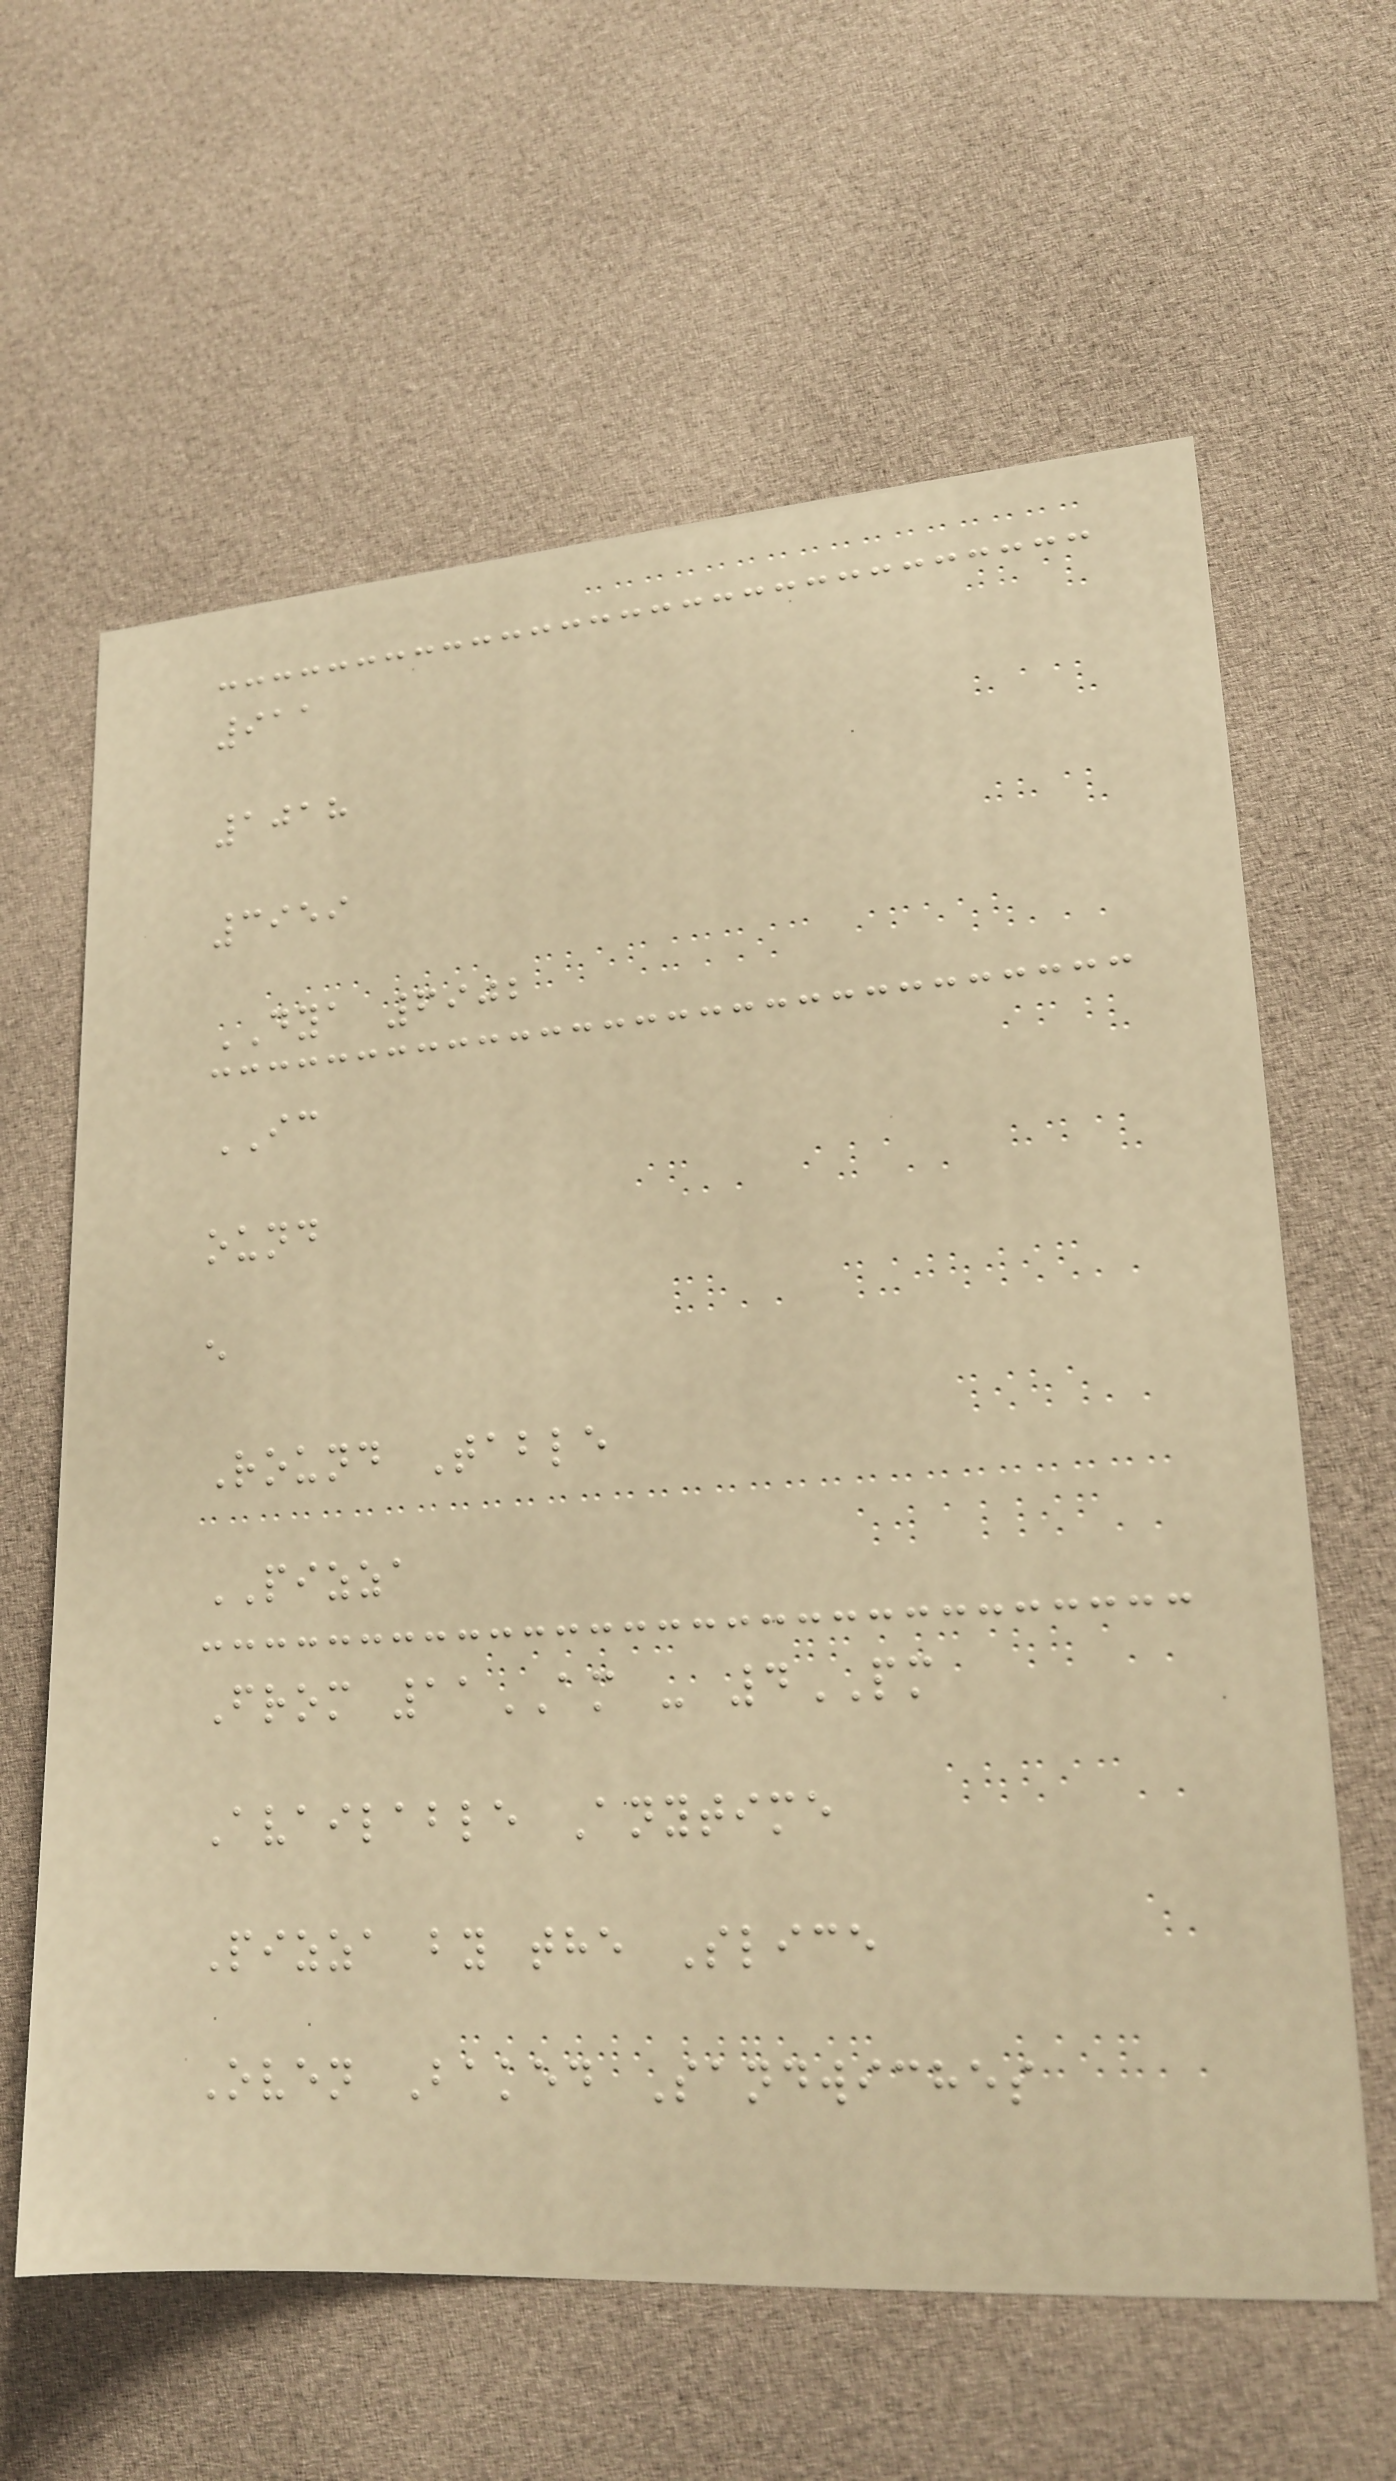911
1018
3959
DYA 6902
IC
ound
e
Round Table
PIZZA
From 11AM - 4PM
Available Anytime
Pizza by the Slice
Oven Baked Sandwiches
